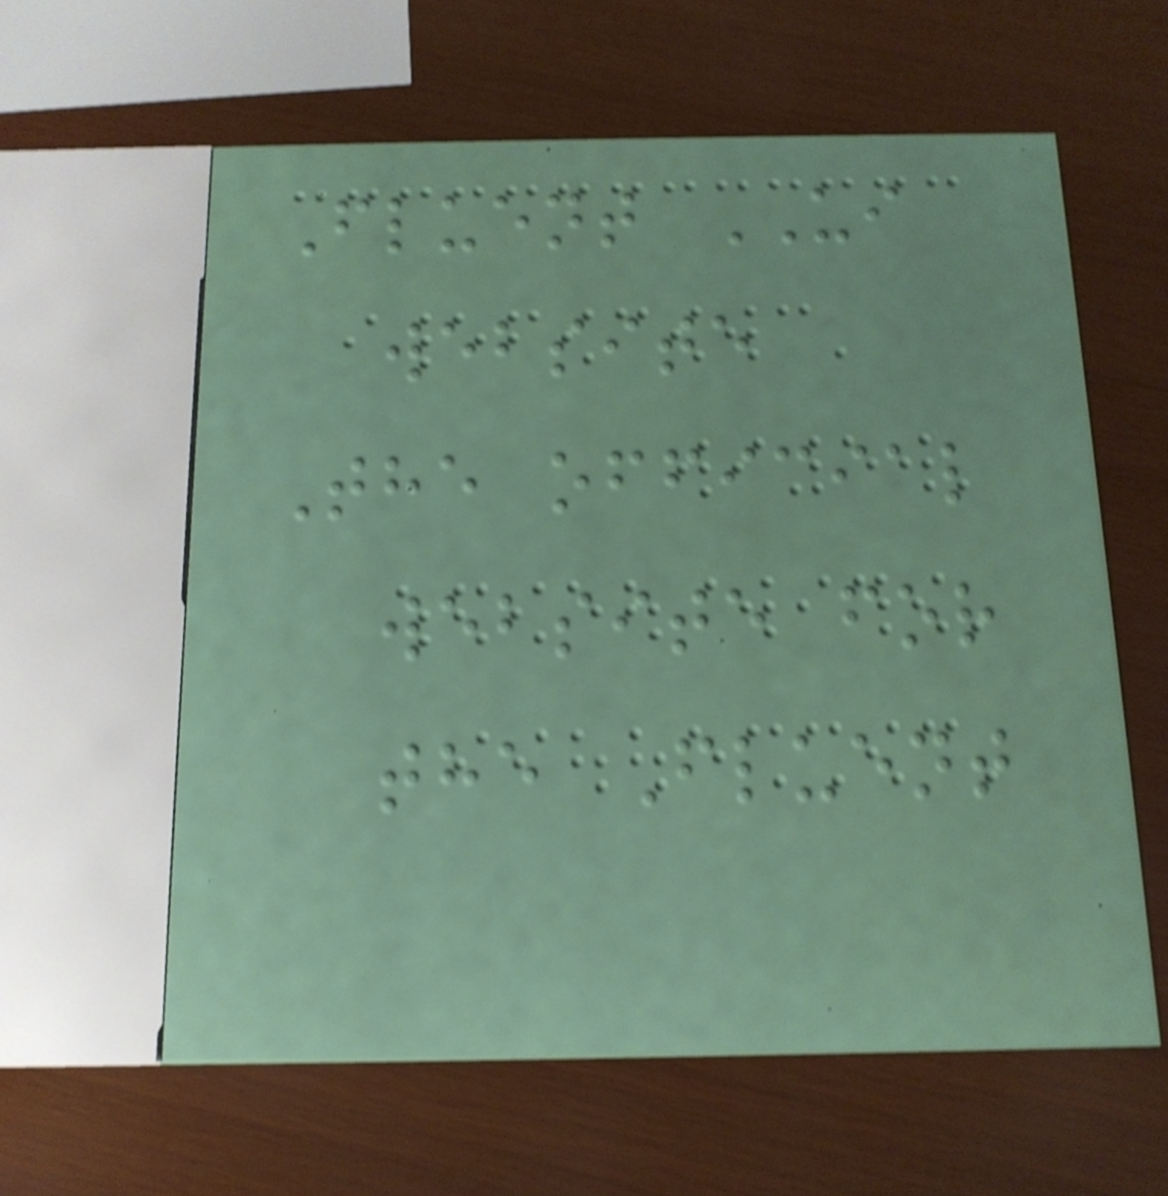Fluent UI
website
The official
website for
the Fluent
